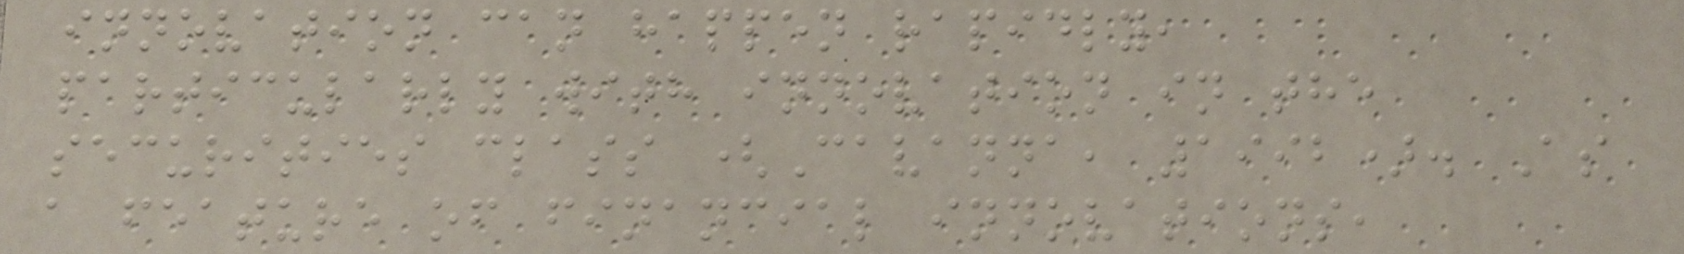innovation can happen rapidly,
particularly with innovation in the
securities class (Cavanna, 1992). As
a feature of financial innovations,
